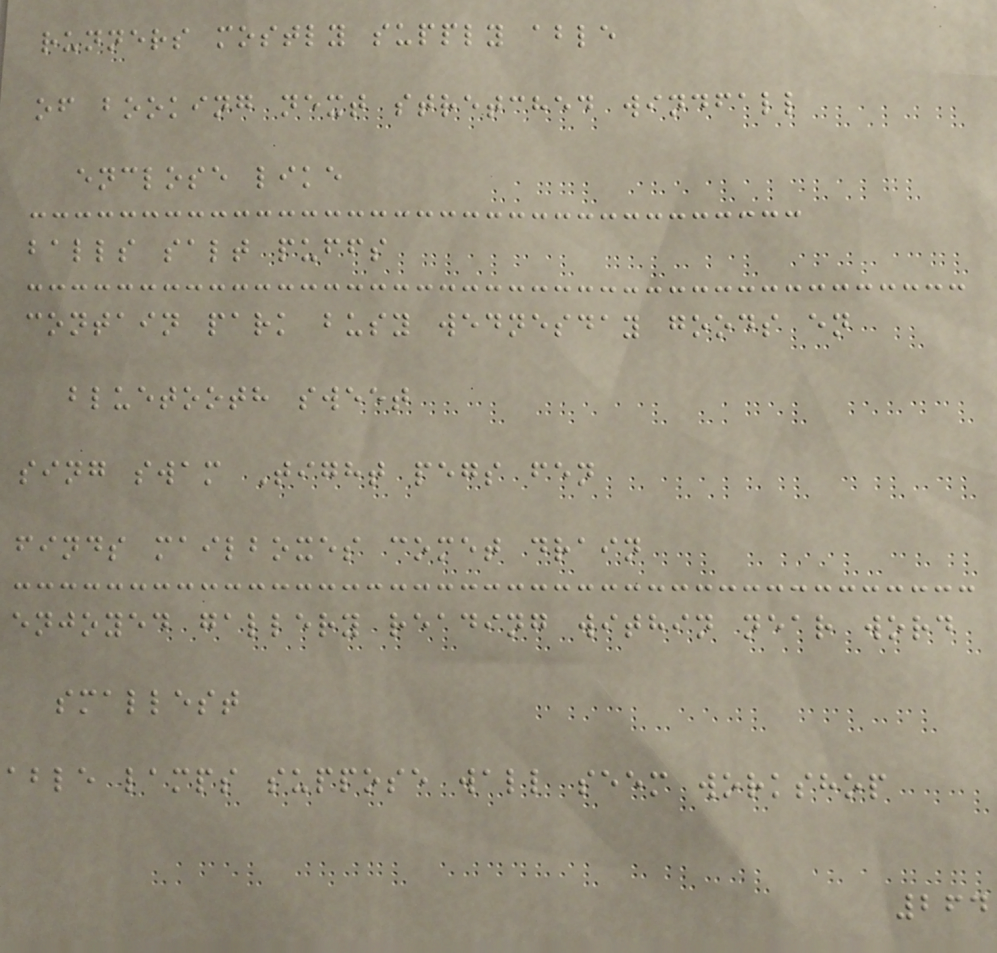runners mostly supply able
of booking next stretched windfall
enclose like
balls salt puffs
contain park busy wednesday goods en
bluetooth sweet
sing swam Tight pegs fen
finds mailboxes comet drain
enjoyed gallery reading within near word
smallest
able lamps suppose wall seem workshop
264
